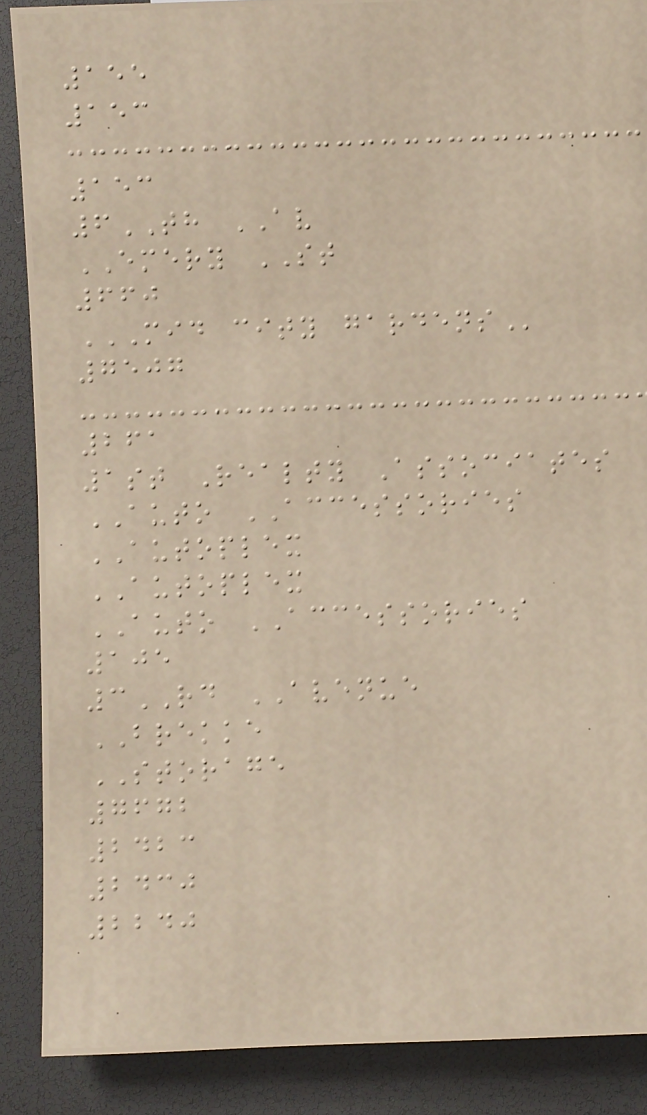155
153
153
6TH AV
EMERY ST
660
MID CITY GARDENS
7507
261
1st Realty Associates
AUTO ACCESSORIES
AUTOPLEX
AUTOPLEX
AUTO ACCESSORIES
105
3RD AVENUE
BREKKE
STORAGE
7672
2423
2430
2240
